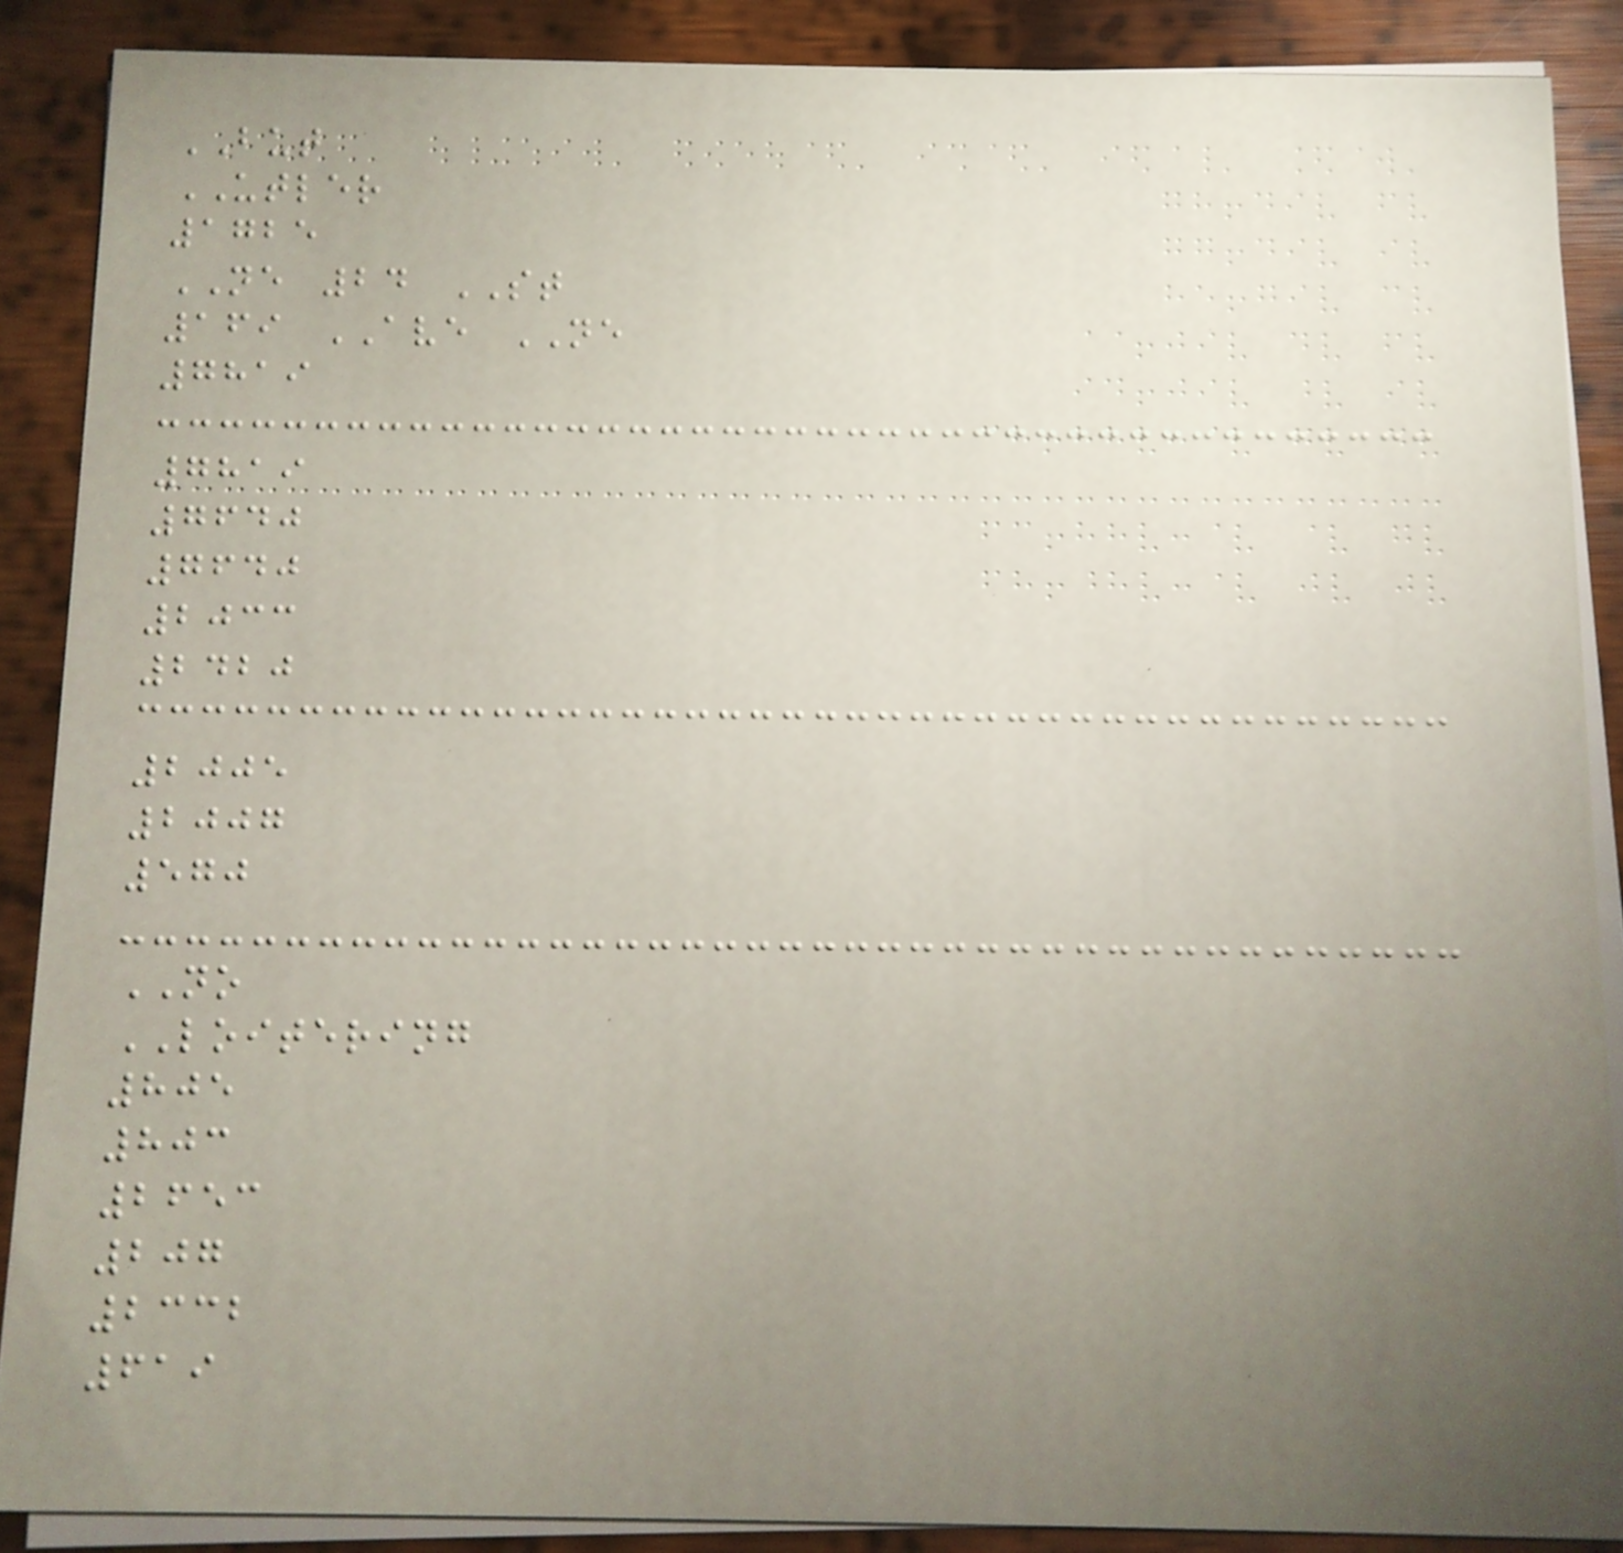BUT
UTLER
1725
NE 24 ST
169 AVE NE
7819
7819
7640
7640
2033
2420
2005
2007
570
NO
LOITERING
805
803
2653
207
2332
619
